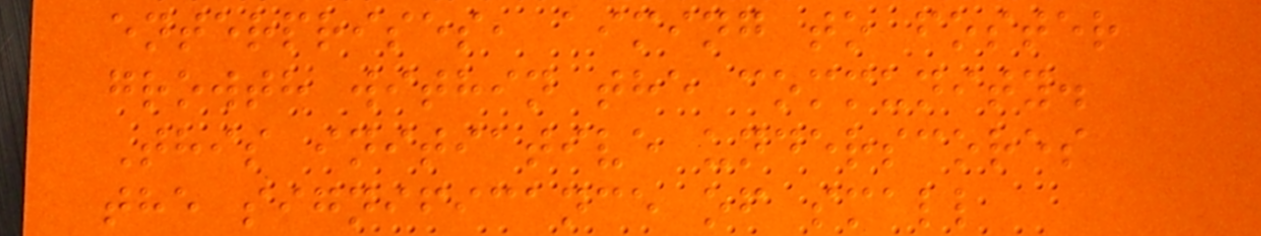enterprises, aiming to foster
growth within the community.
This initiative underscores
the significance of small
